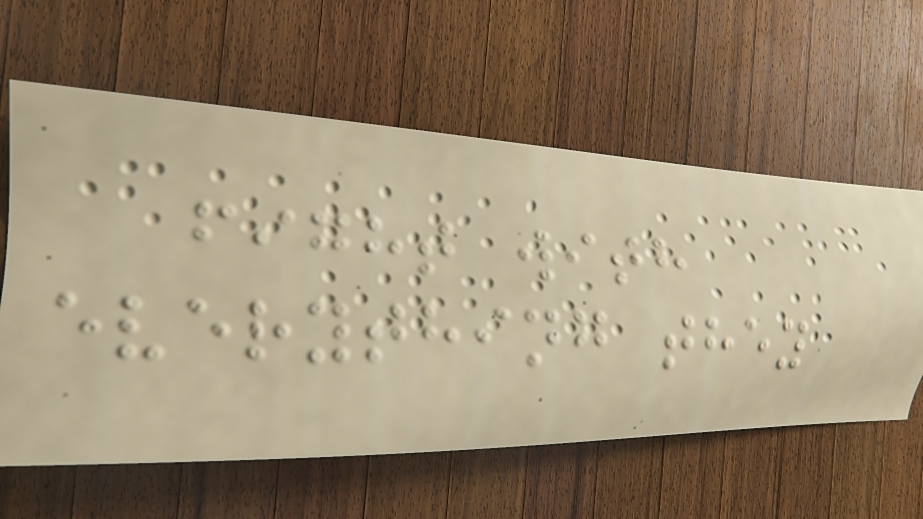fight with
everything they
